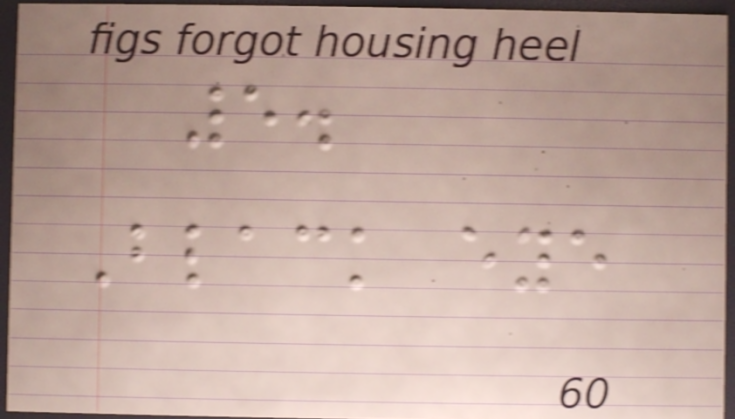5.
Black eye
